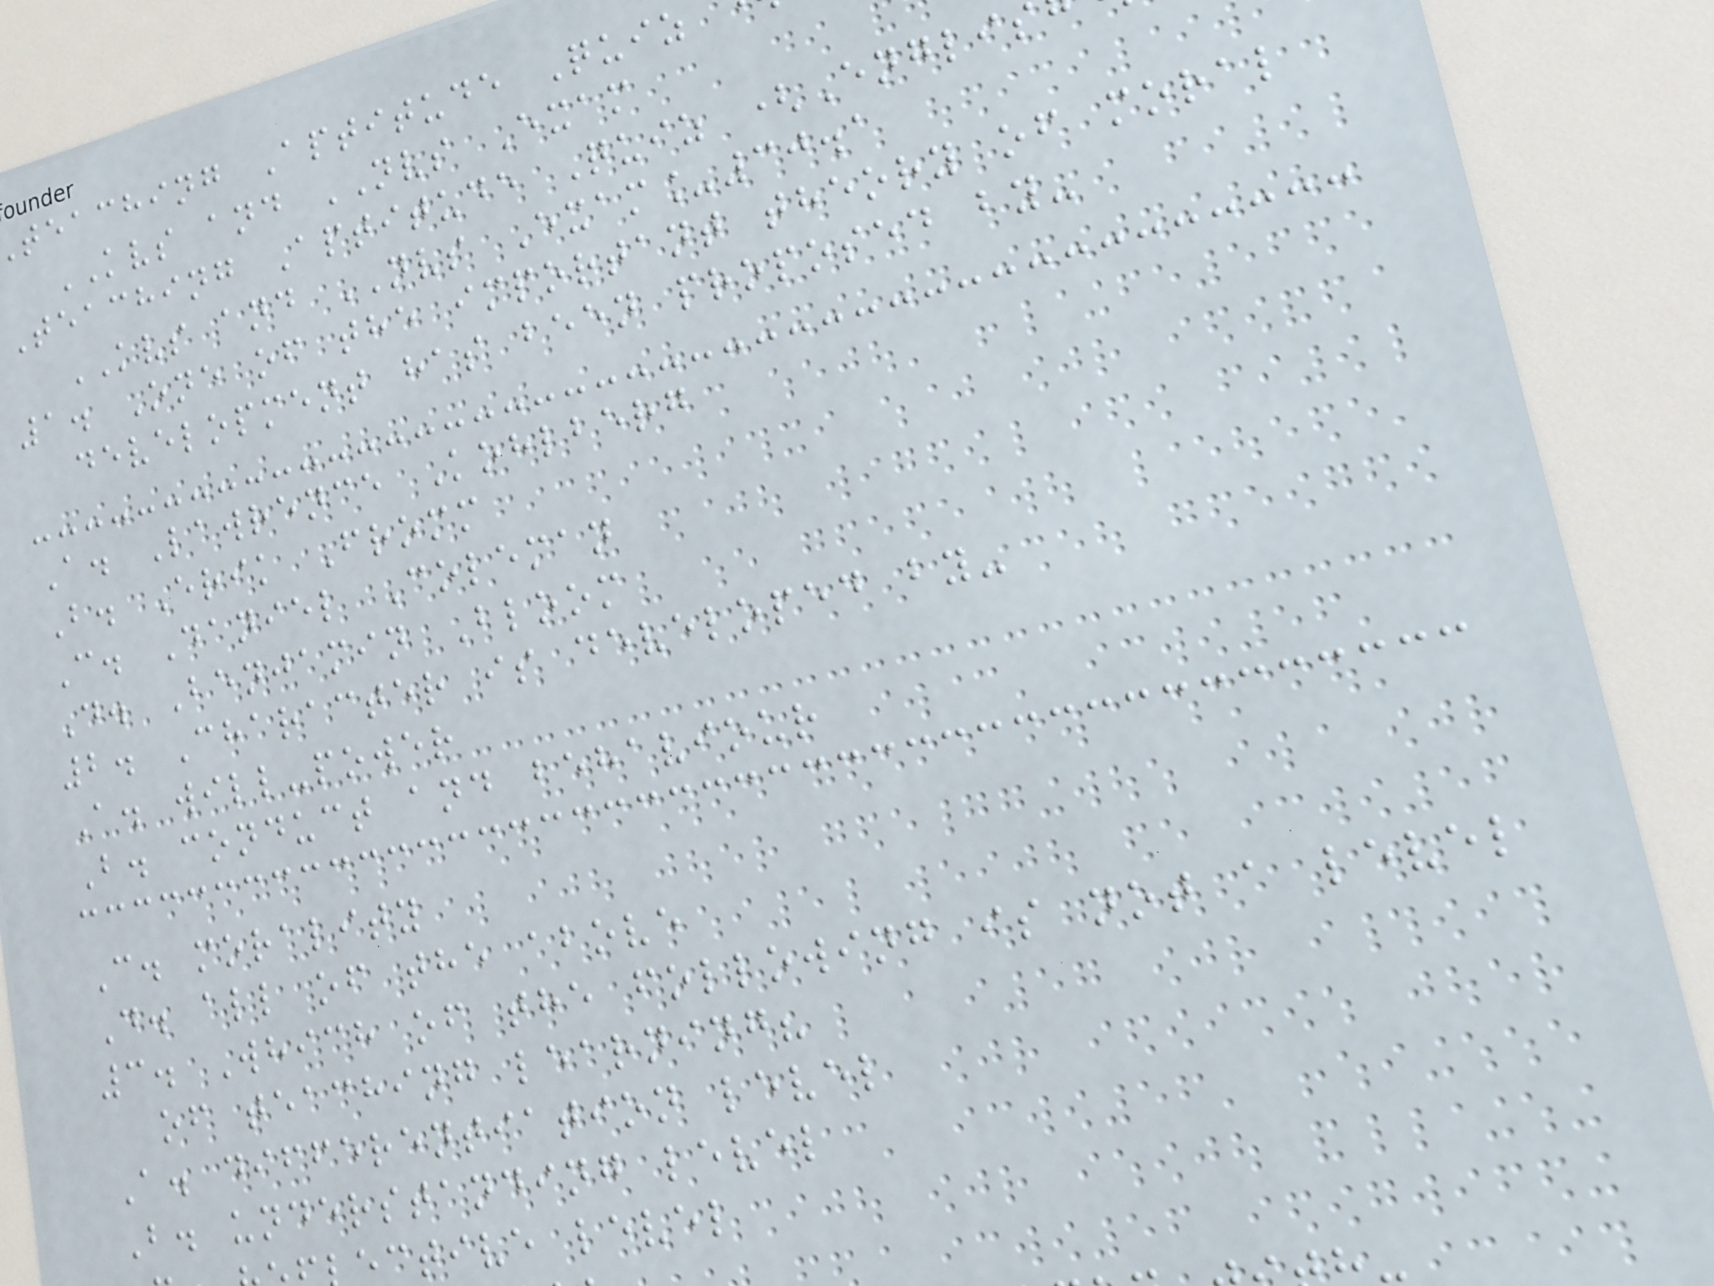teaching Aptitude Quiz
KVS and NVS Exam
Teaching Aptitude Quiz (Englis
KVS and NVS Exam_30.1
1. One of the important theory of moral
development has been proposed by-
A. Lawrence Kohlberg
B. Erik Fromm
C. Daniel Coleman
D. Benjamin Bloom
2. Character is developed by-
A. will-power
B. conduct and behaviour
C. morality
D. all of the above
3. Which of the following is not a level
of teaching learning?
A. differentiation level
B. understanding level
ective level
